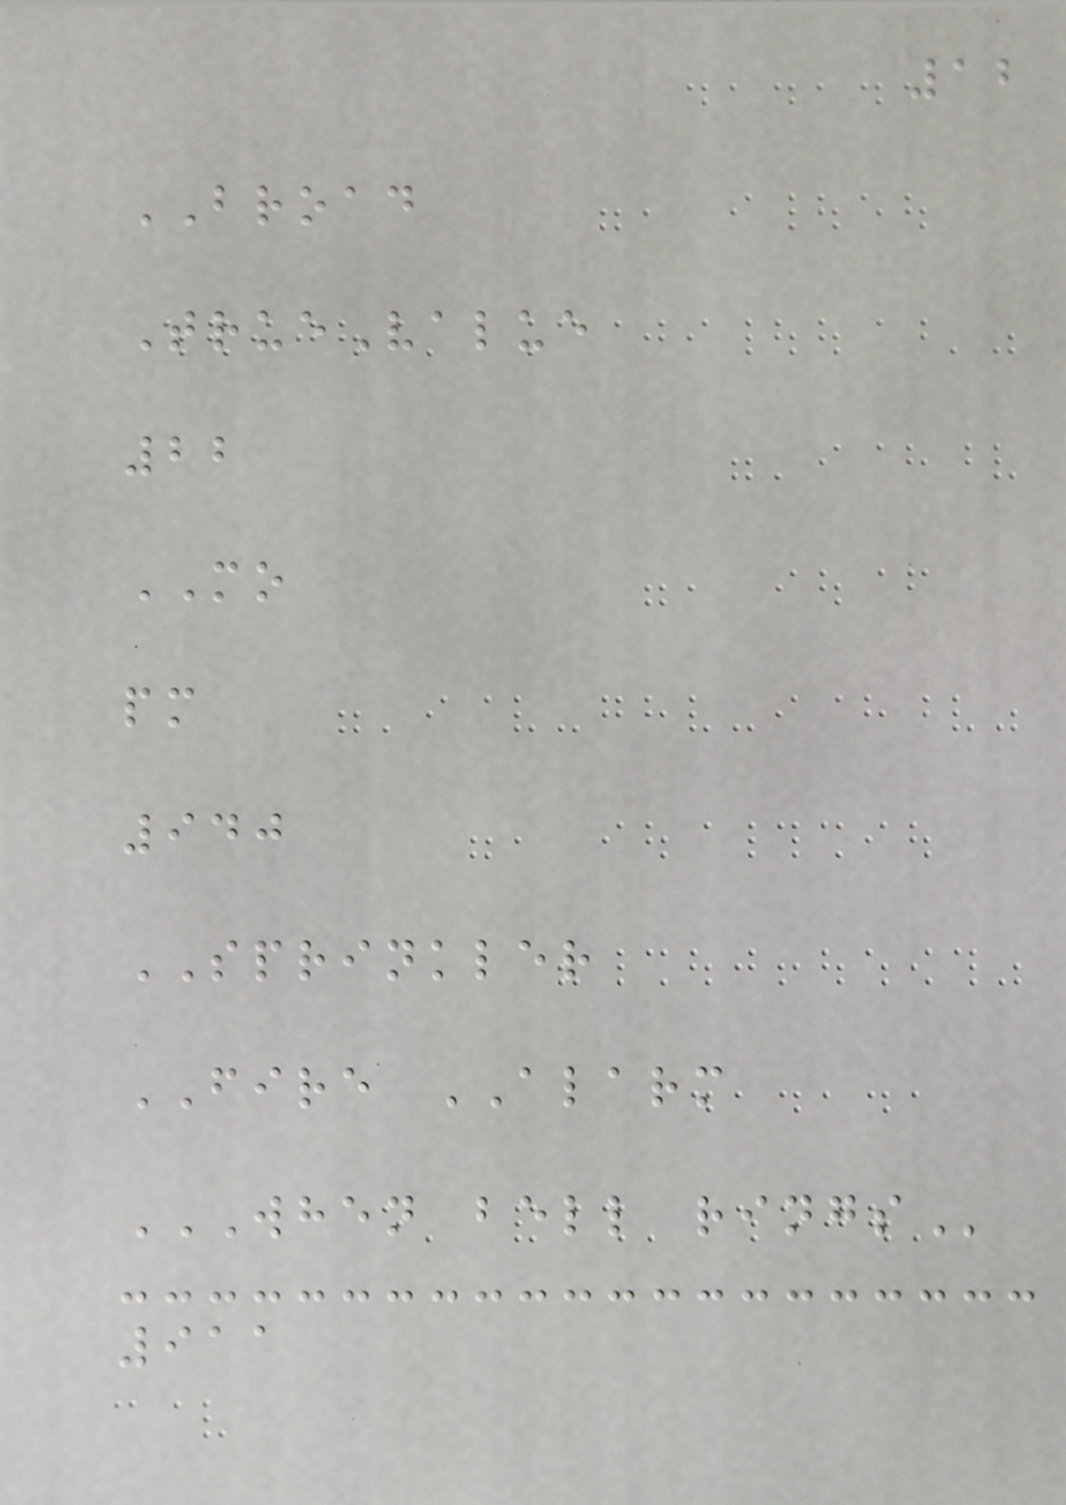12
BROAD
TrueValue
22
MO
pm
940
SPRINKLER
FIRE ALARM
WHEN BELL RINGS
911
